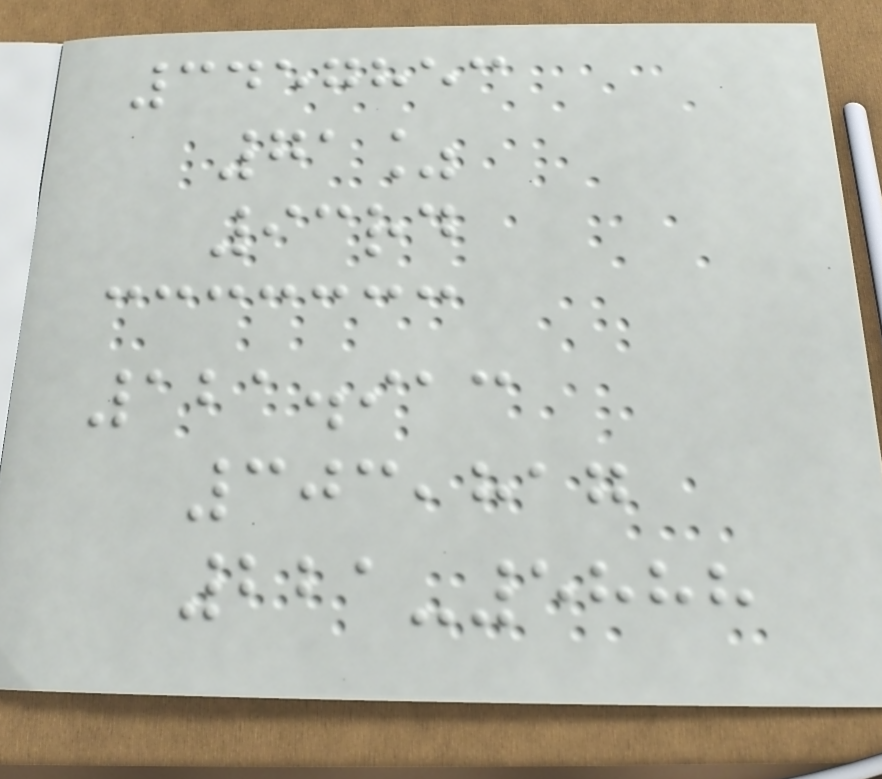3457853
71%
93rd
121.913
303,817
221-5888
